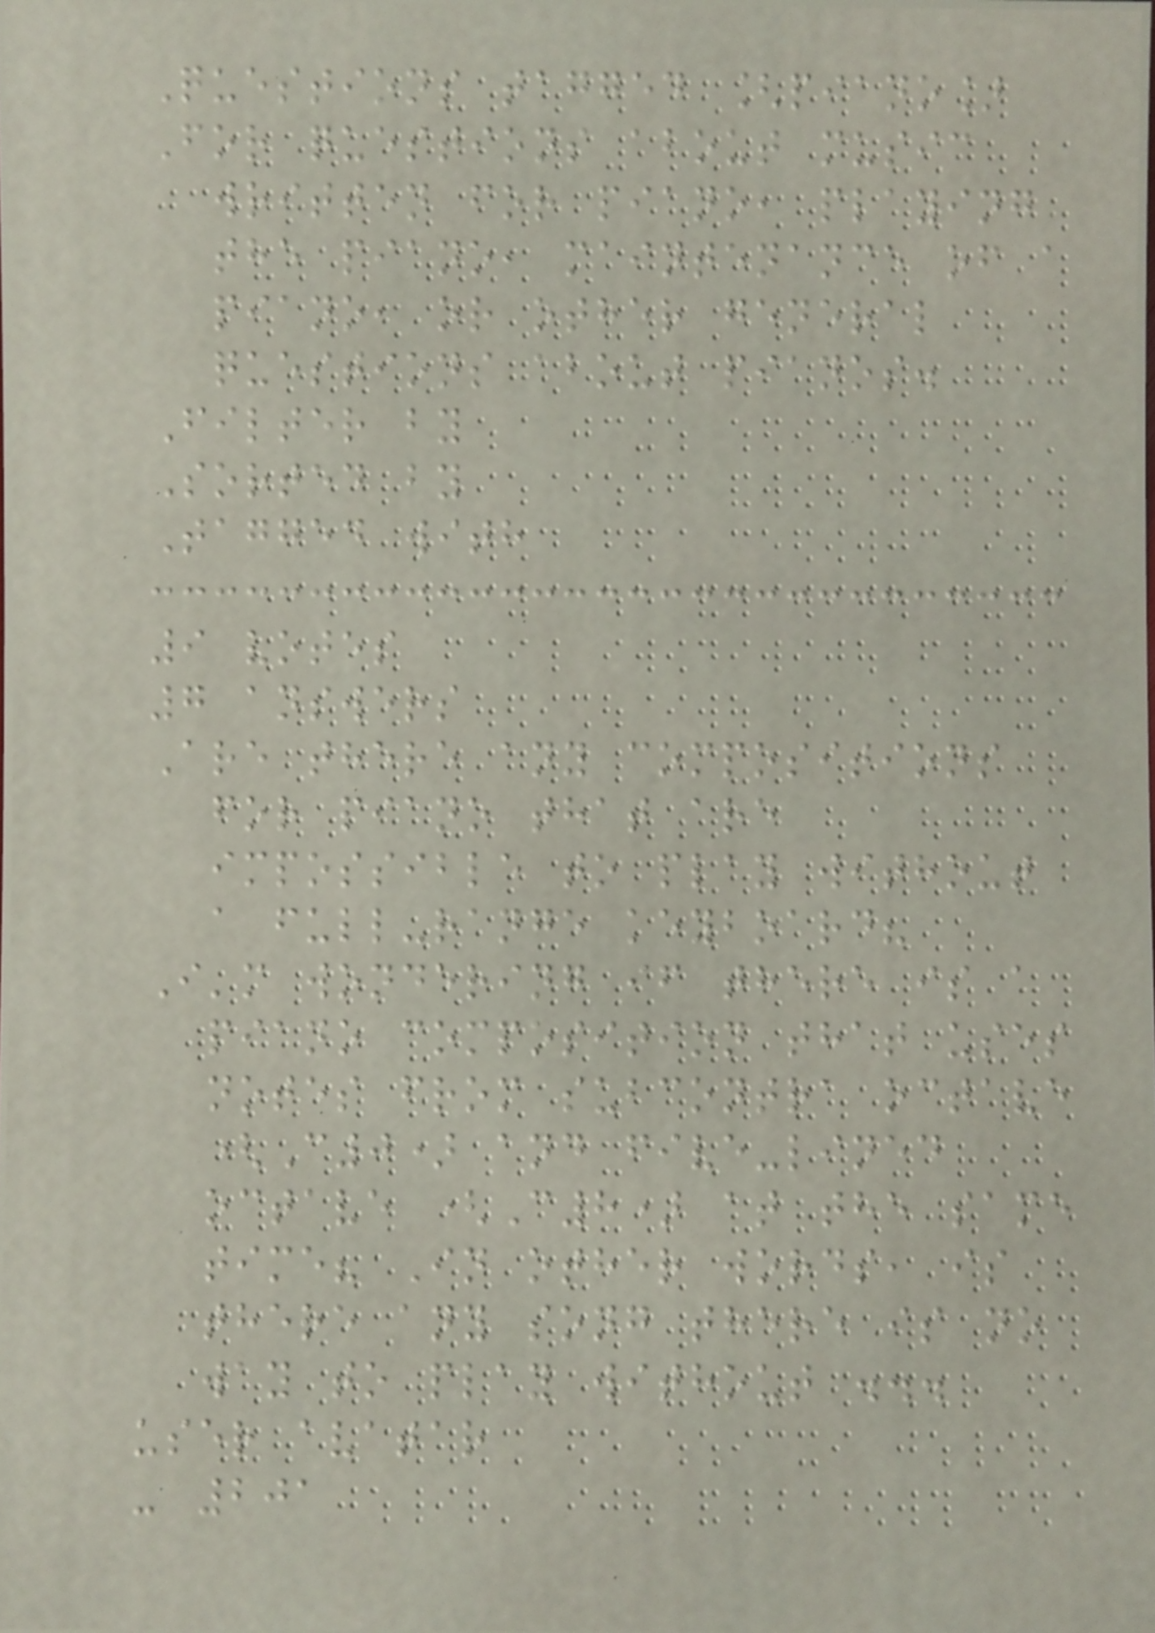Questions tagged [piano]
For questions about music
written for piano, playing
the piano, maintenance of a
piano, or other general
questions about pianos.
Filter by
Sorted by
Tagged with
9 votes
7 answers
Are there any compositions
for piano that are
impossible to play without
a full-range keyboard?
I'm wondering if there is a
piano composition that uses
notes from subcontra octave
(C0) and five-lined
octave (C8) at the same
time? In other words, is
there any song there is no
way to play without ...
user avatar
- 201
